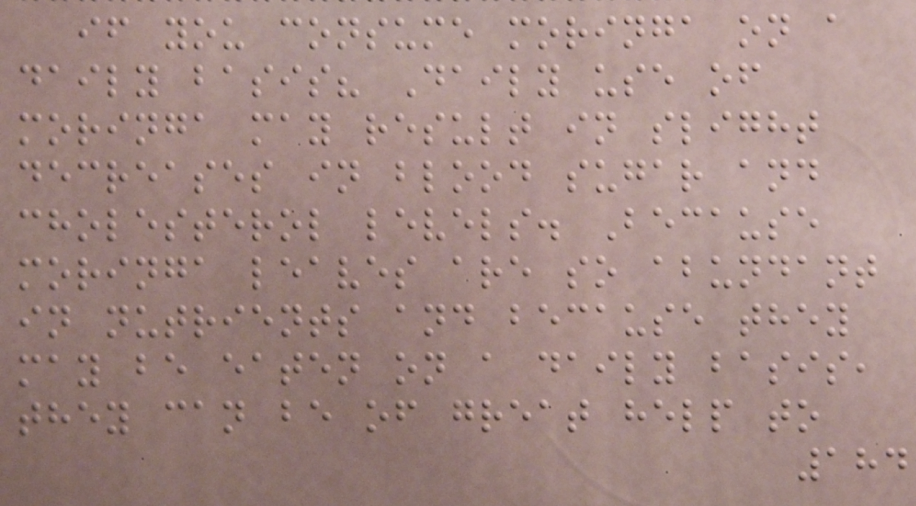if you consume moringa on a
daily basis? Daily use of
moringa may result in slight
decreases in blood sugar and
cholesterol levels. Because
moringa leaves are so abundant
in nutrients and because they
may be eaten on a daily basis,
they can be of great help to
184
